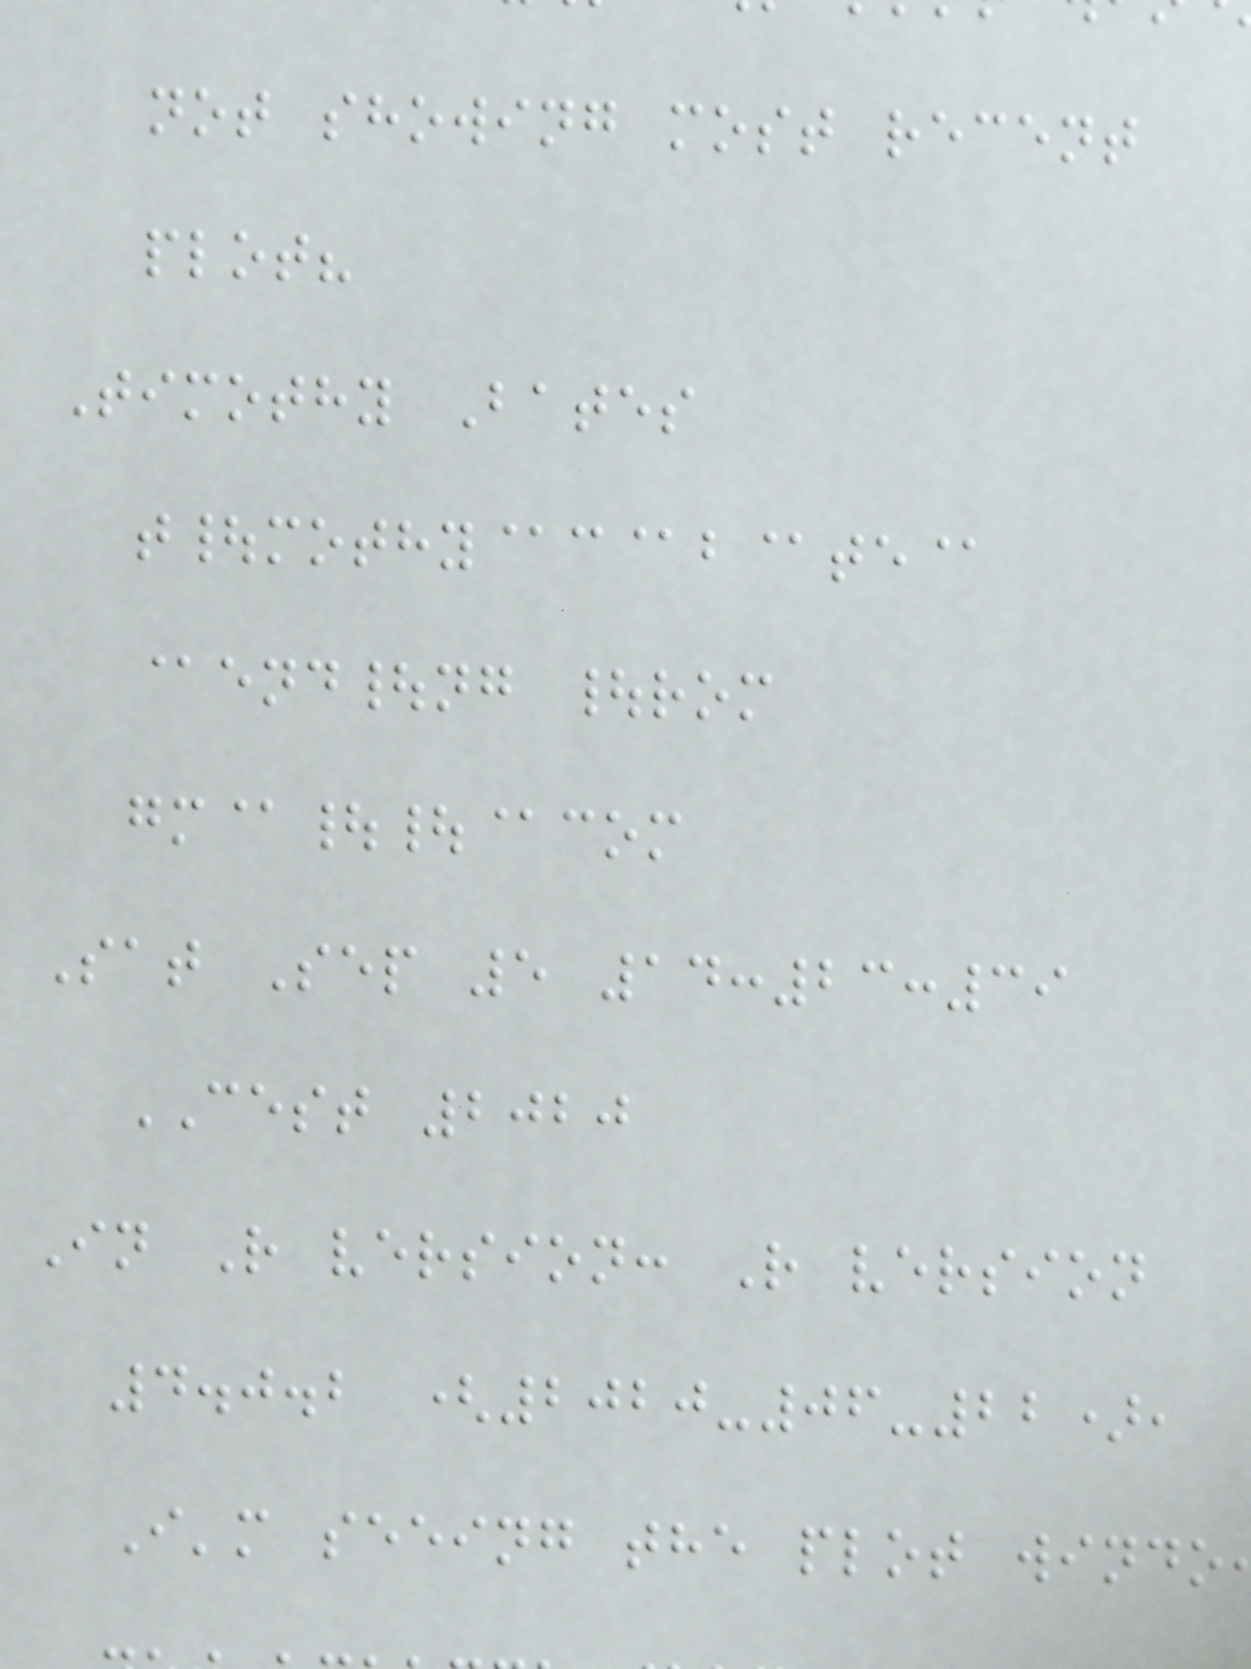not showing most recent
plot?
Timothy Bates
t|mothy@c@b@te@
@end|ng |rom
gm@||@com
Sat Sep 5 14:23:39
CEST 2020
In R version: R version
4.0.2 (2020-06-22),
I'm seeing the plot windo
